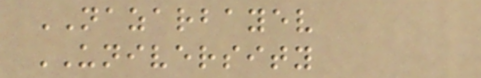NAZARBAYEV
UNIVERSITY
